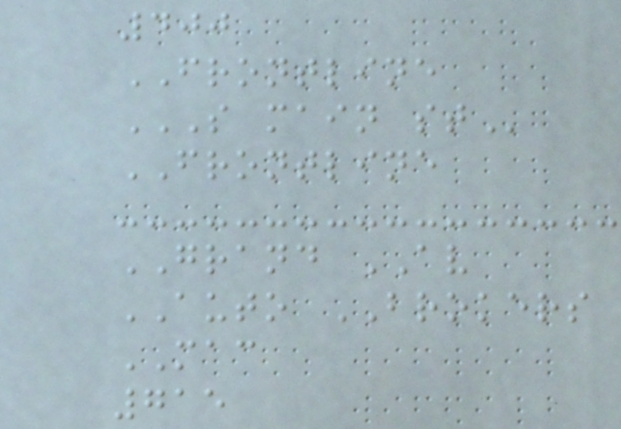400
FRONTLINE
S MAIN ST
FRONTLINE
GRAND AV
AUTO BROKERS
MAC
715
